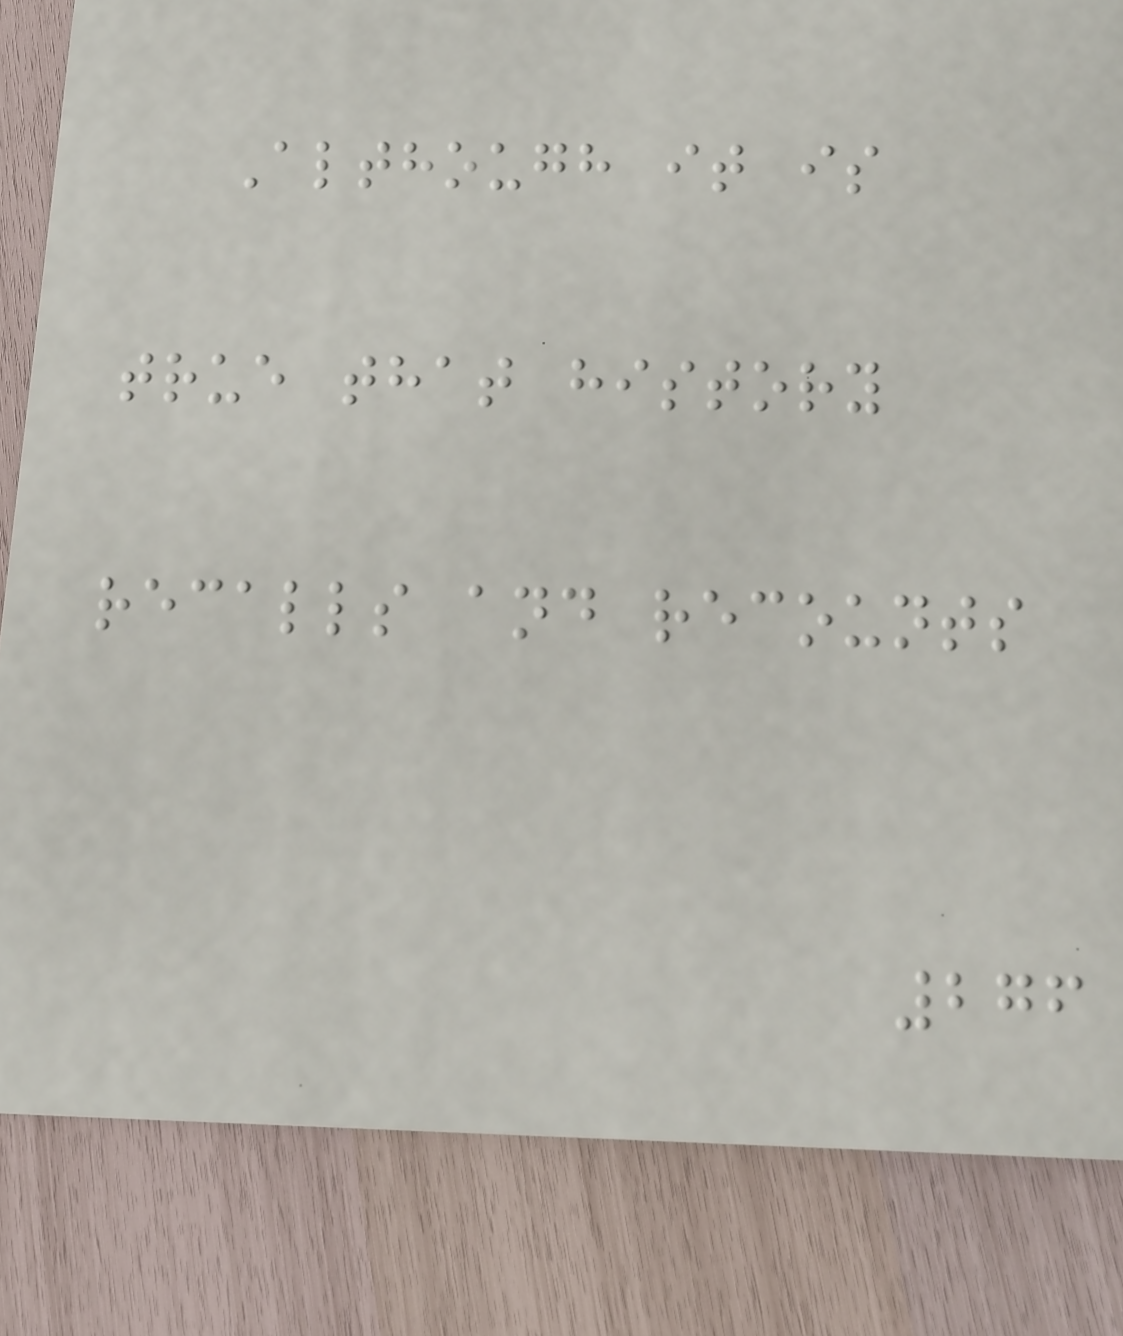Although it is
true that history
recalls and recounts
276
